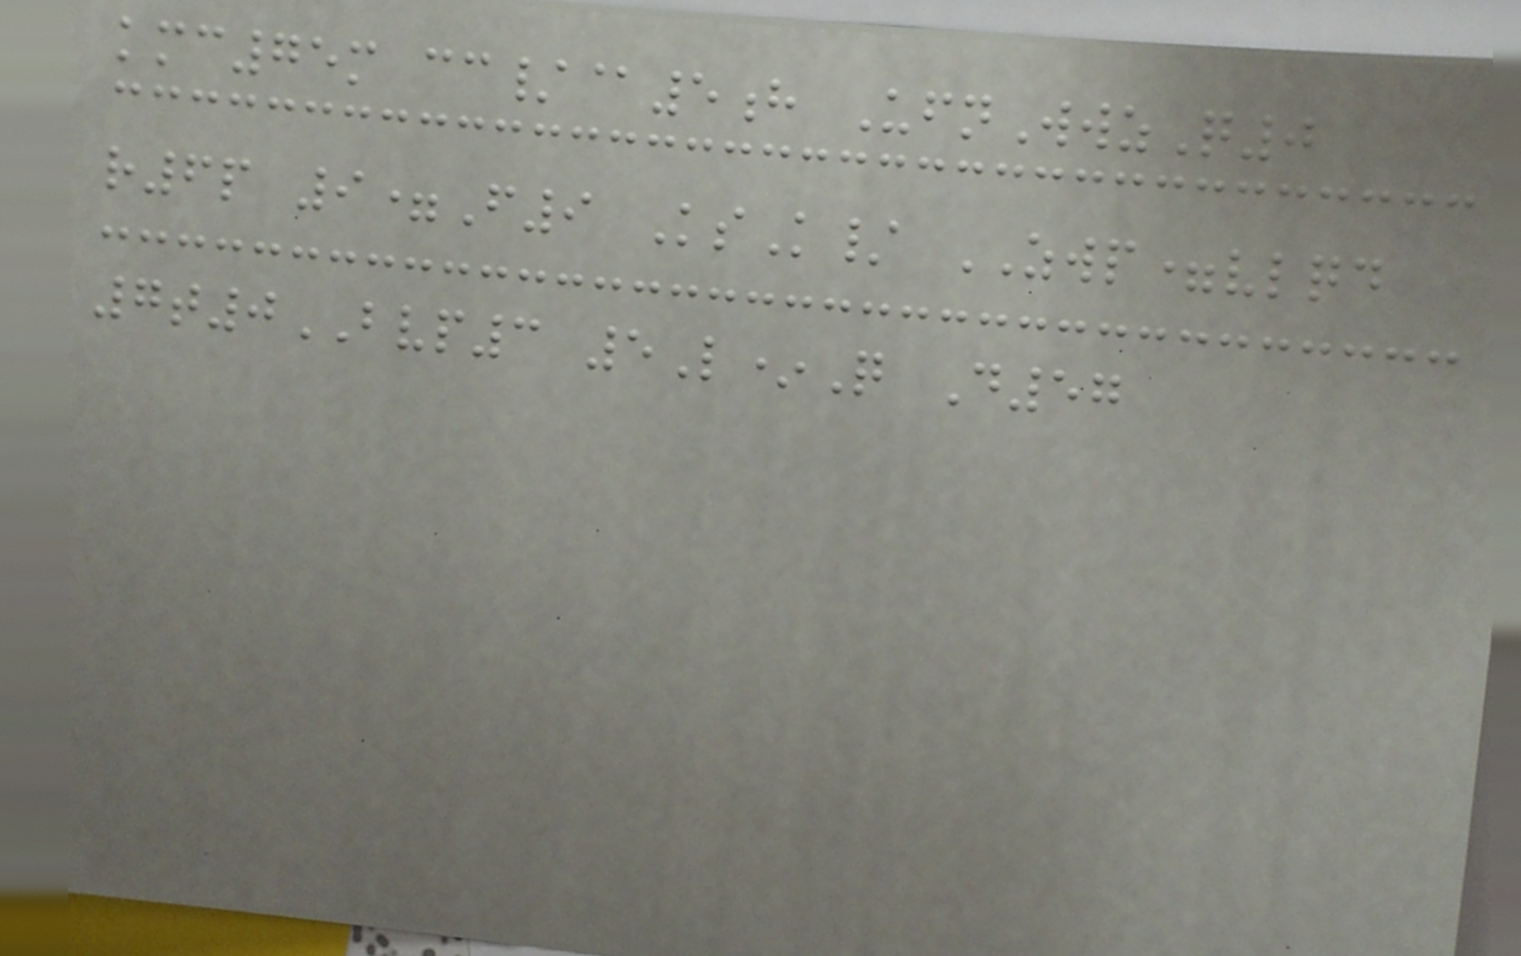kmc75m cc/@5h UfnWwzQ0
r6p 9=F9 KsK/ ZWP=vlqd
7t0BVP3 5L*Q D57
